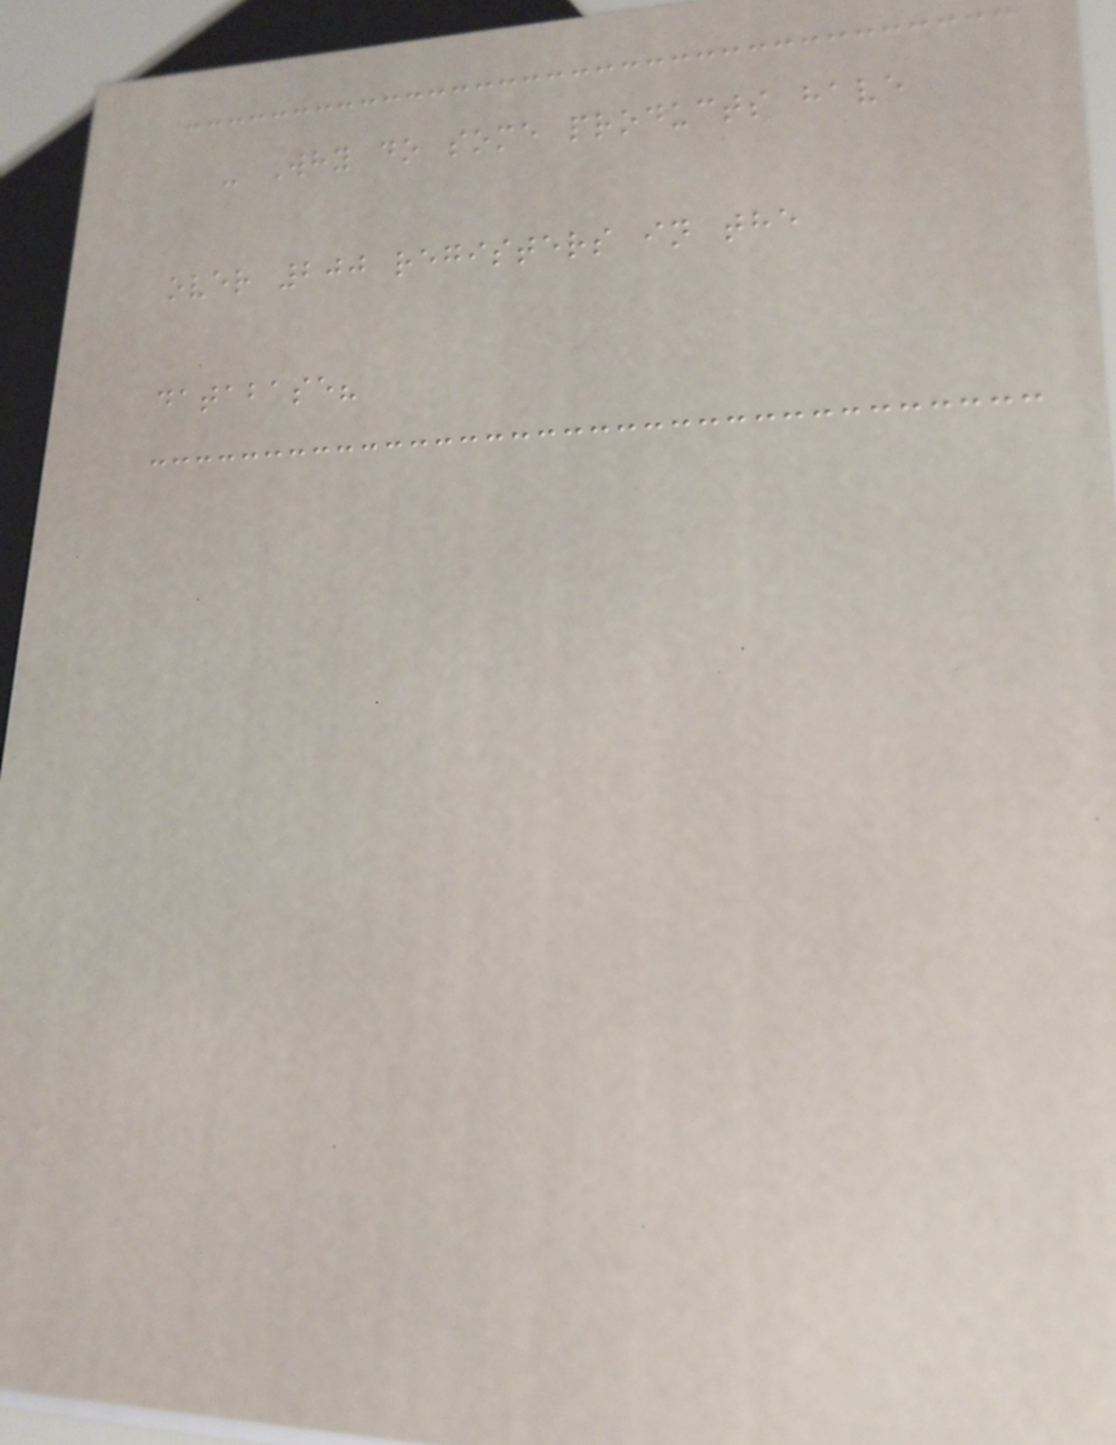- Why do some products have
over 200 registers in the
database?
